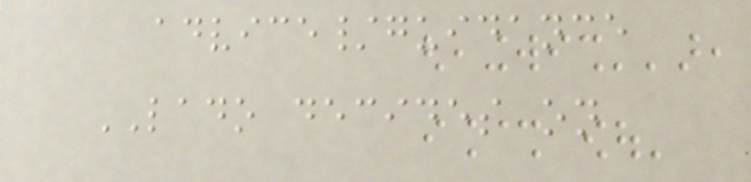advice/guidance
LADO decides on
